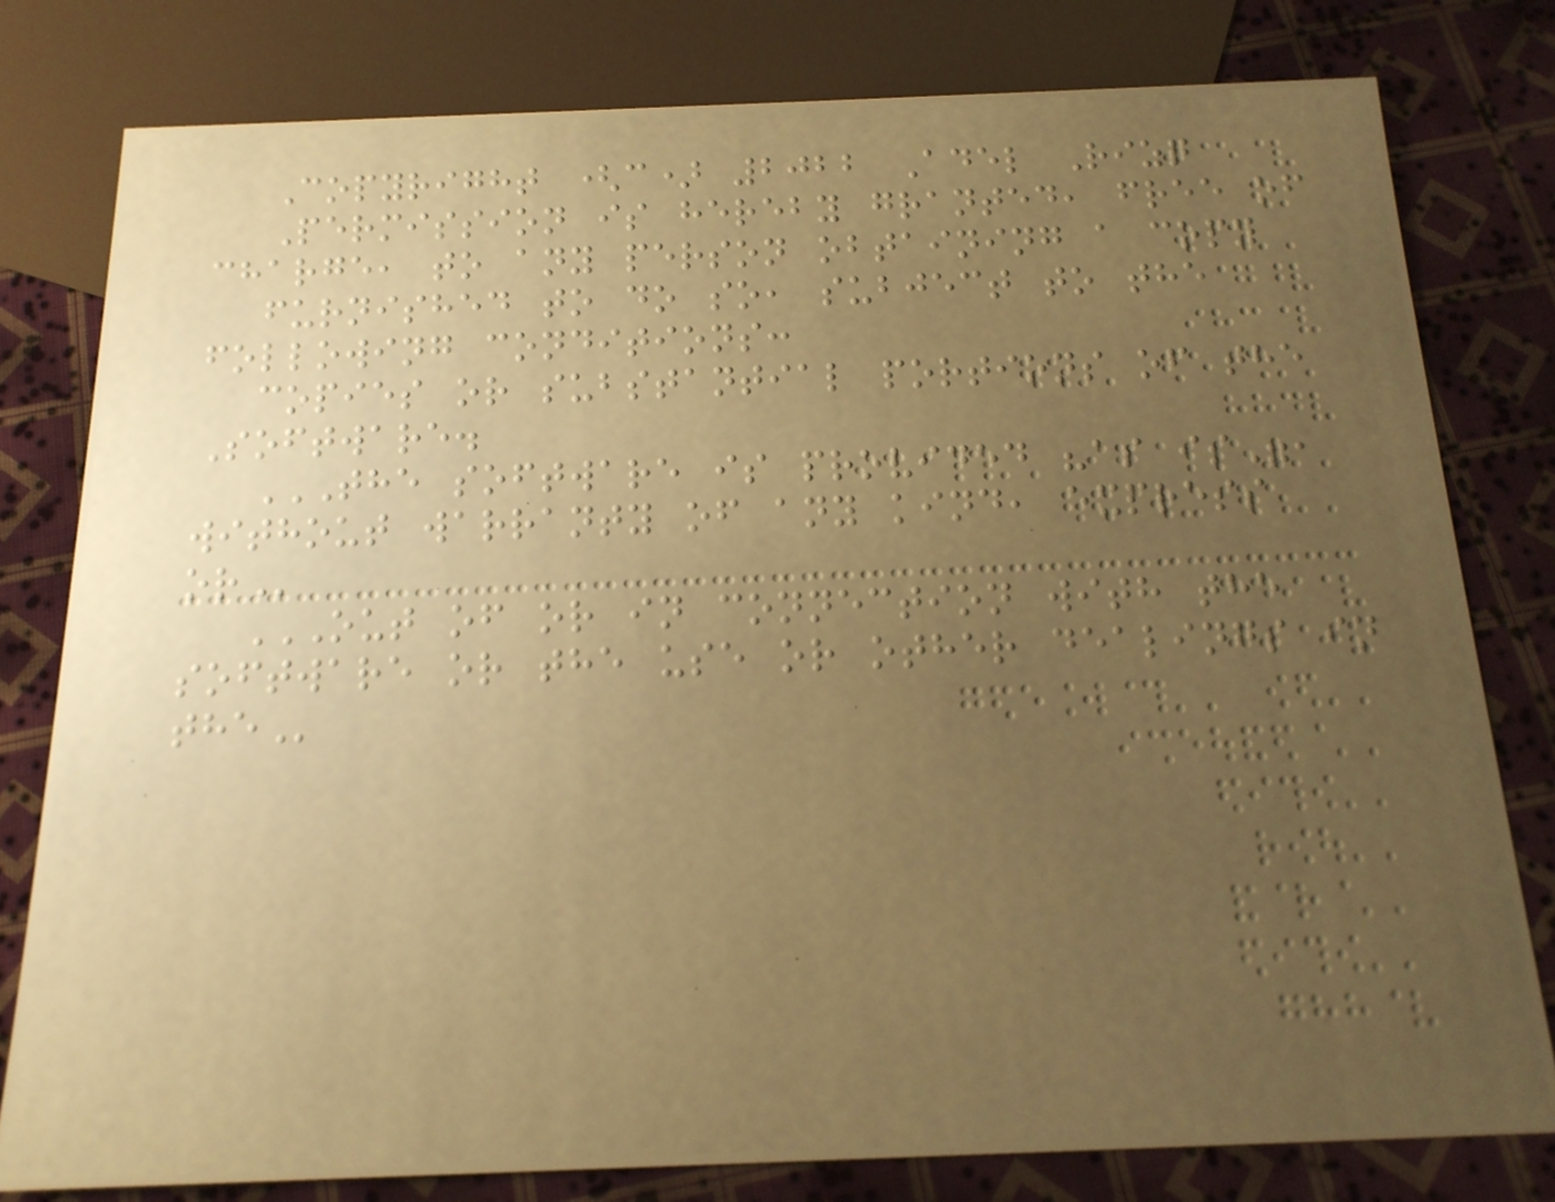Copyright (c) 2022 Adel Rizq
Permission is hereby granted, free of
charge, to any person obtaining a copy
furnished to do so, subject to the
following conditions:
copies or substantial portions of the
Software.
THE SOFTWARE IS PROVIDED "AS IS",
WITHOUT WARRANTY OF ANY KIND, EXPRESS
OR
OUT OF OR IN CONNECTION WITH THE
SOFTWARE OR THE USE OR OTHER DEALINGS IN
THE
